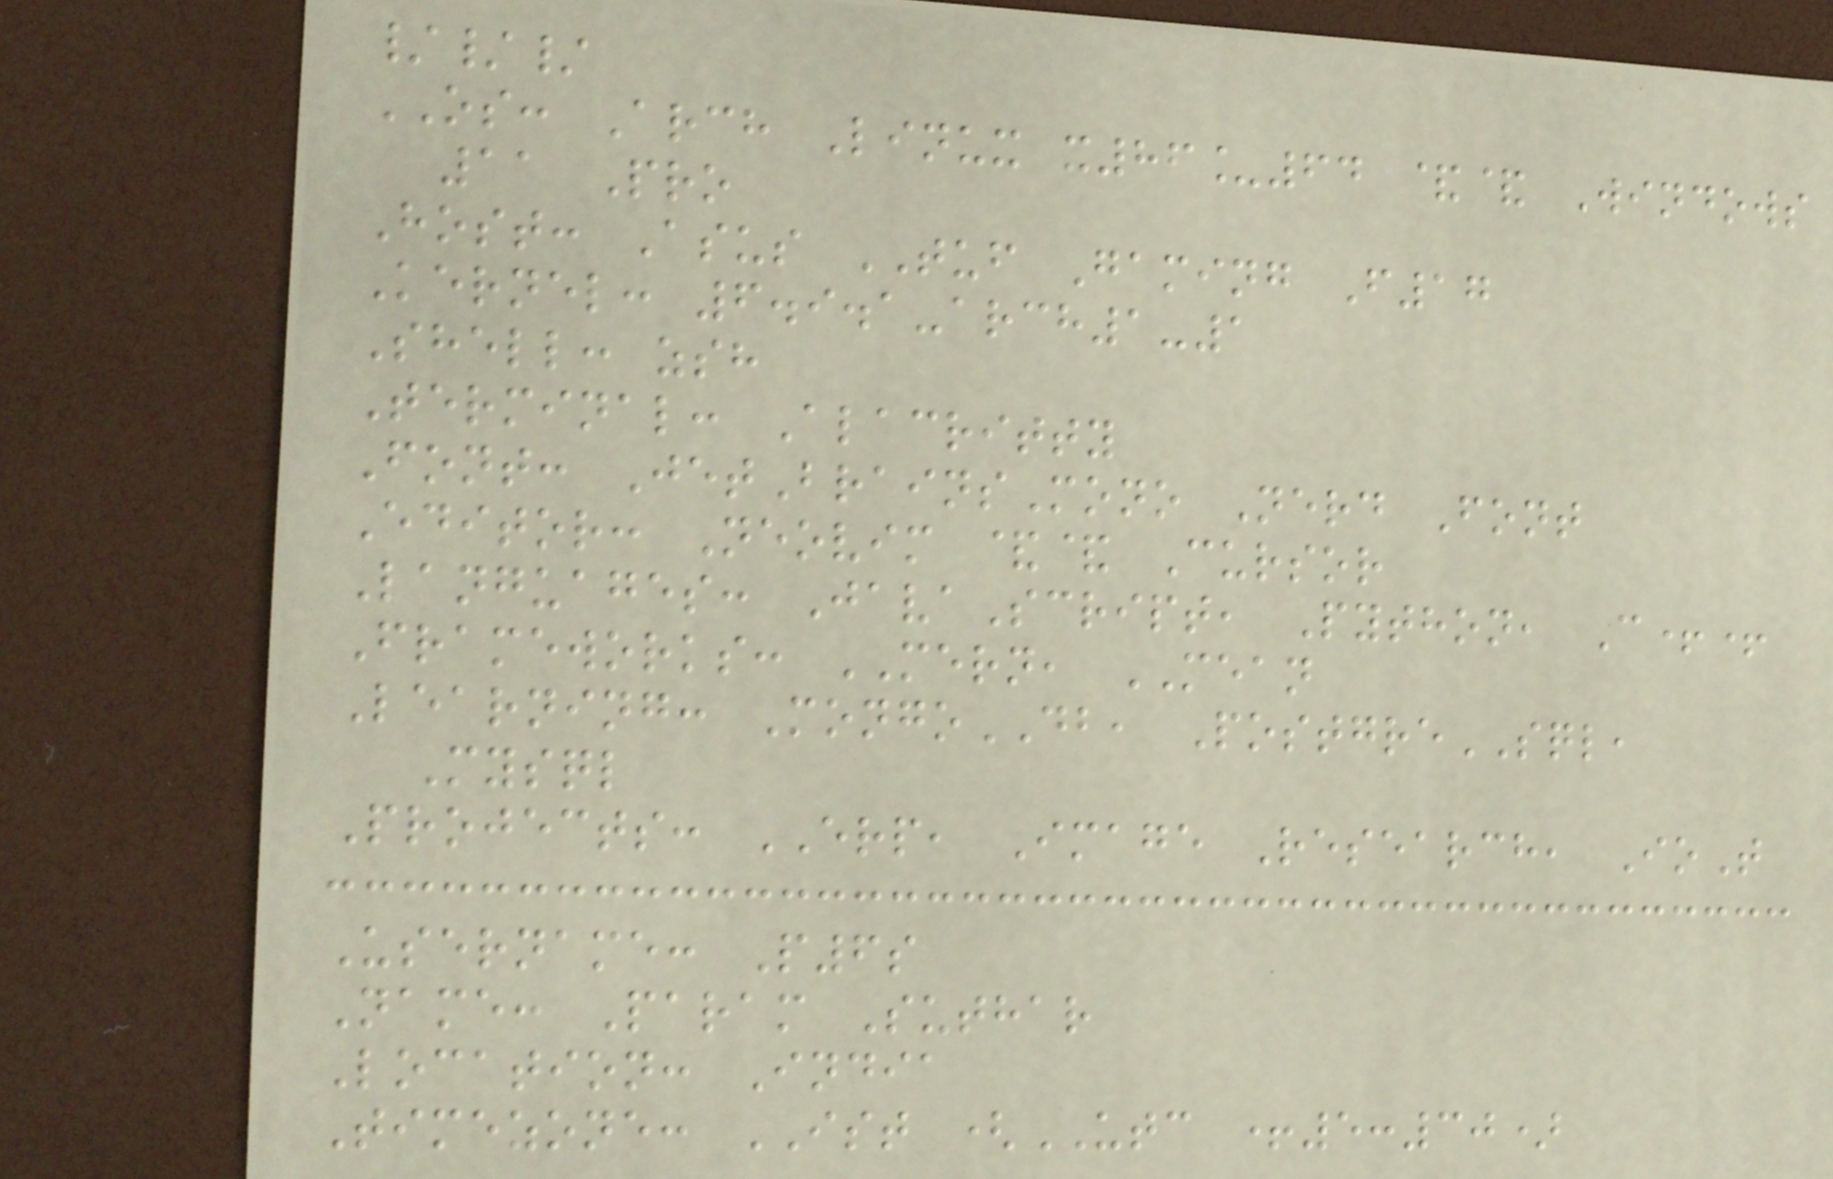///
OS: Arch Linux x86_64 && Windows
11 Pro
Host: Asus TUF Gaming F17
Kernel: 6.9.1-arch1-1
Shell: zsh
Terminal: Alacritty
Font: JetBrainsMono Nerd Font
Editor: Neovim && Cursor
Languages: JavaScript, Python, C++
Frameworks: MERN, MEAN
Learning: MongoDB, PostgreSQL,
Mysql
Projects: ERP, Image Research, IoT
Username: P6s
Name: Param Suthar
Location: India
Timezone: IST (UTC +5:30)
